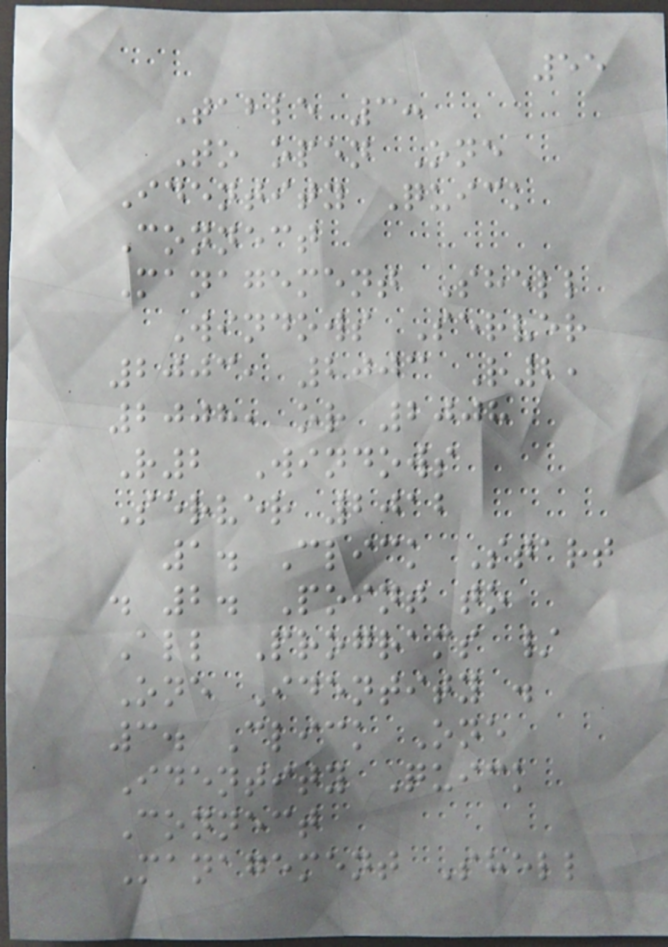55
Table 3:
To open One
Identity Quick
Connect
Management Shell
Windows Server
2003, 2003 R2,
2008, or 2008
R2 Windows
Server 2012
1. Click Start
. 2. Point to
All Programs /
One Identity .
3. Click One
Identity Quick
Connect
Management Shell
